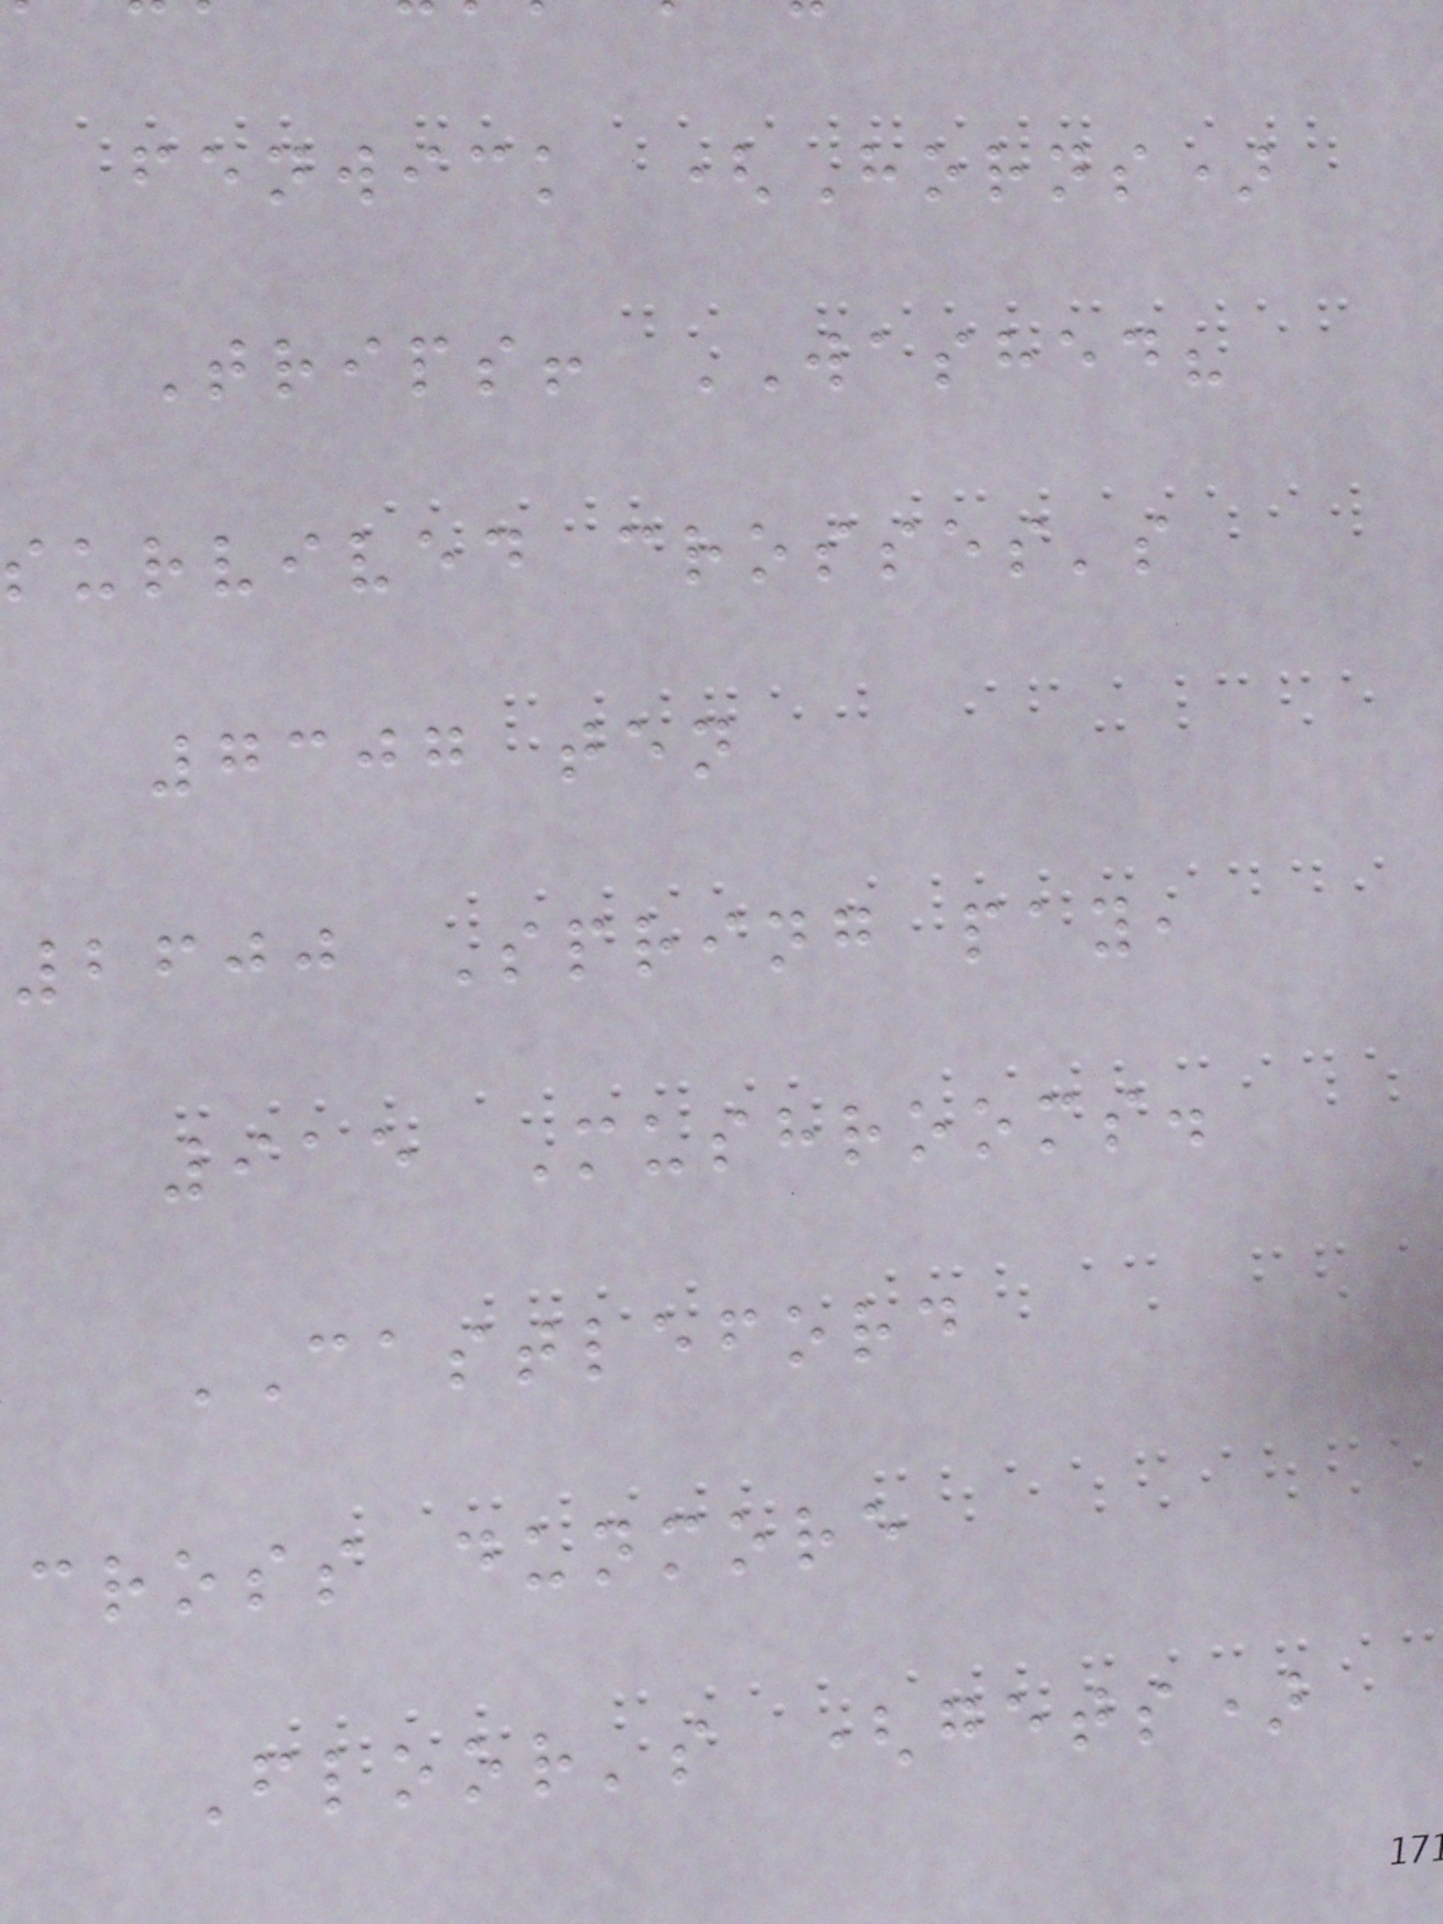fenwick (Horns)
Trips! WASHED?
survived crosses's
7307 ten
2600 Spring pay,
915 Mushrooms.
CASTLEFORD
cross dunmore
Floor's (gets)
